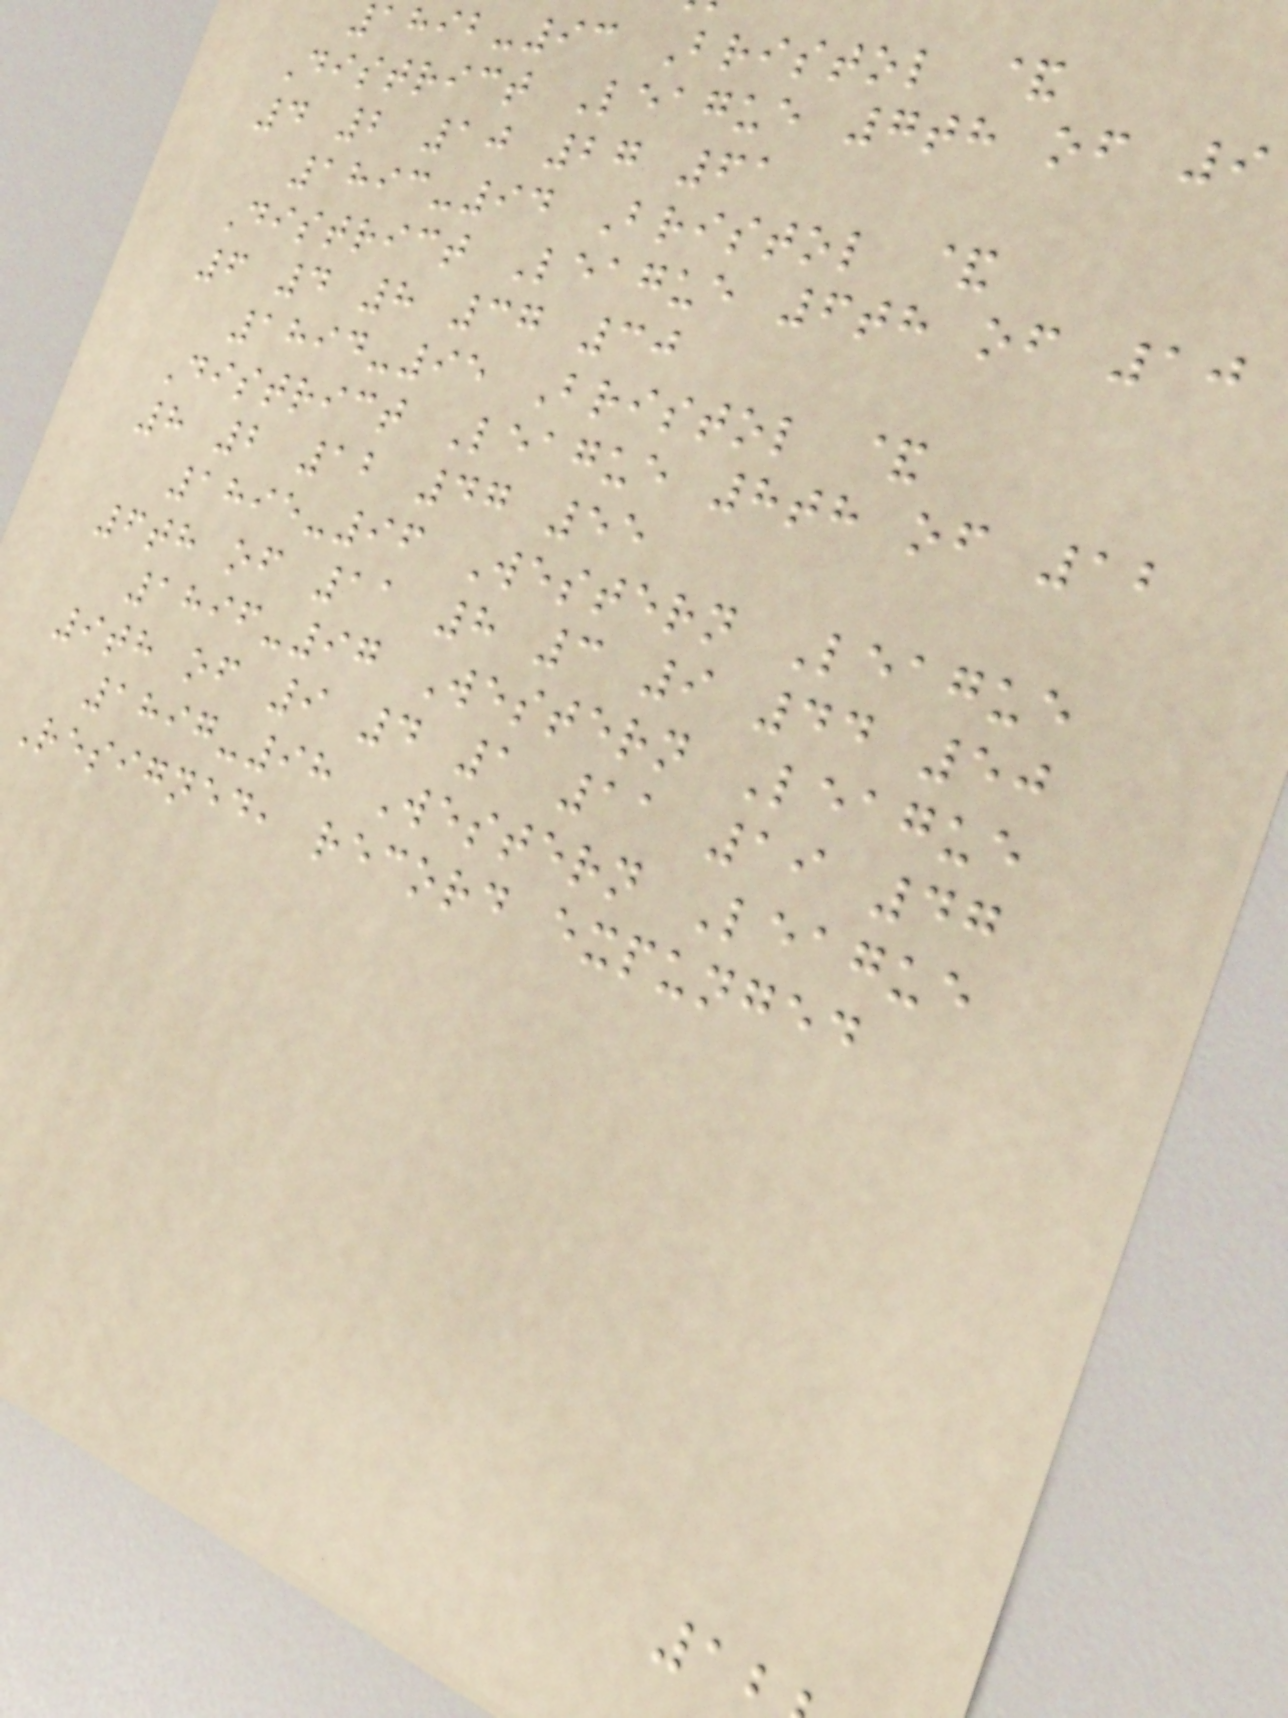1892-93 Bristol &
District League 7th of 9
4 2 10 27 61
1893-94 Bristol &
District League 6th of 10
6 4 8 37 30
1894-95 Bristol &
District League 8th of 12
8 2 12 47 55
1895-96 Western League
6th of 11 8 3 9 44 50
1896-97 Western League
9th of 9 4 1 11 19 47
1897-98 Western League
Resigned, record expunged
